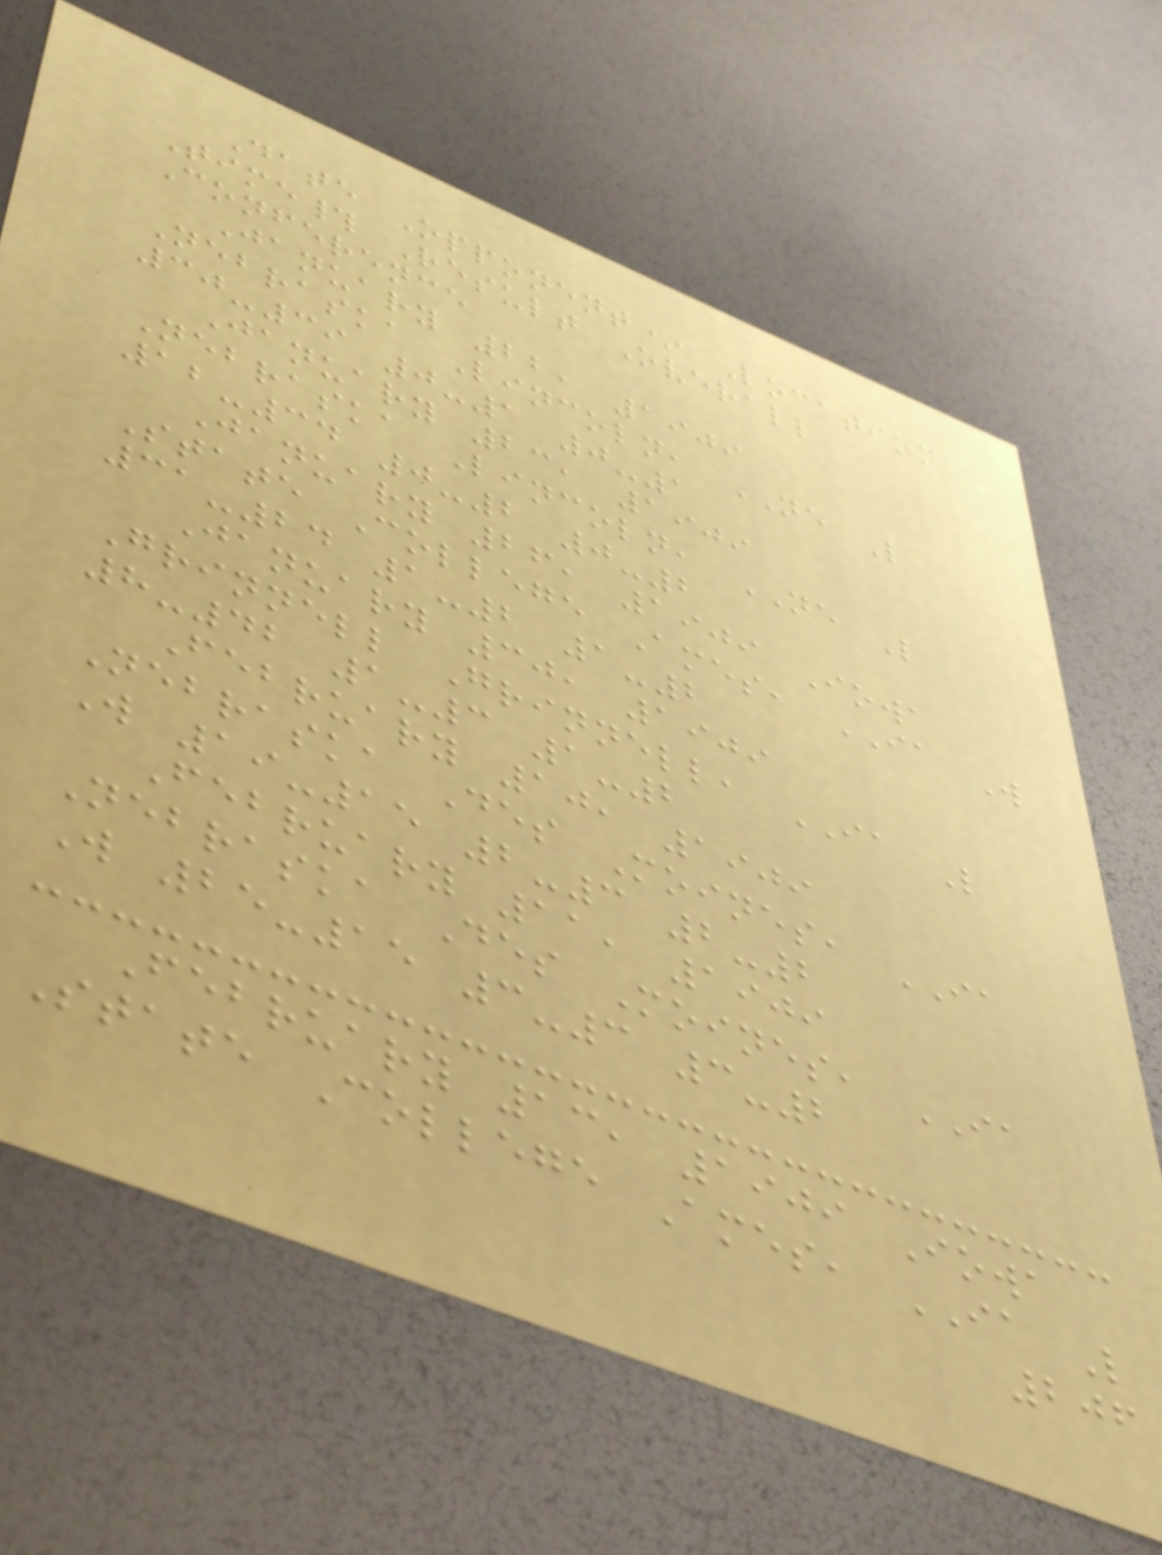Date Opponent* Location
Time# Result Overall
Conference
January 22, 1909
Nebraska Lincoln, NE L
30-39 0-1 0-1
January 23, 1909
Nebraska Lincoln, NE L
12-34 0-2 0-2
January 26, 1909 Iowa
State College Ames, IA W
31-24 1-2 1-2
January 30, 1909
Grinnell Grinnell, IA L
8-42 1-3 1-2
February 10, 1909
Nebraska Des Moines, IA
W 19-15 2-3 2-2
February 11, 1909
Nebraska Des Moines, IA
W 25-15 3-3 3-2
February 13, 1909 Iowa
State College Ames, IA L
206
